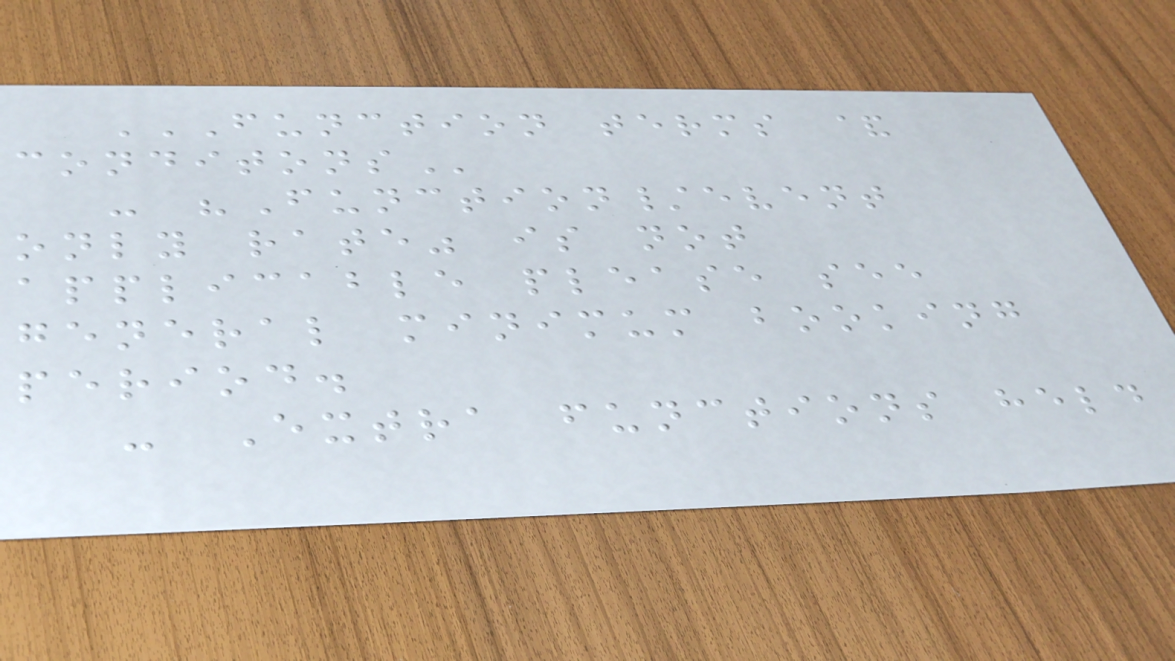FUNCTION TERMS &
CONDITONS
- "Function/event
only rate" is not
applicable please see
general minimum booking
period.
- Extra functions held
